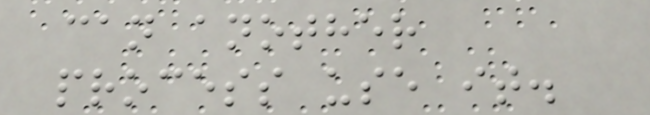can another
process use it.
